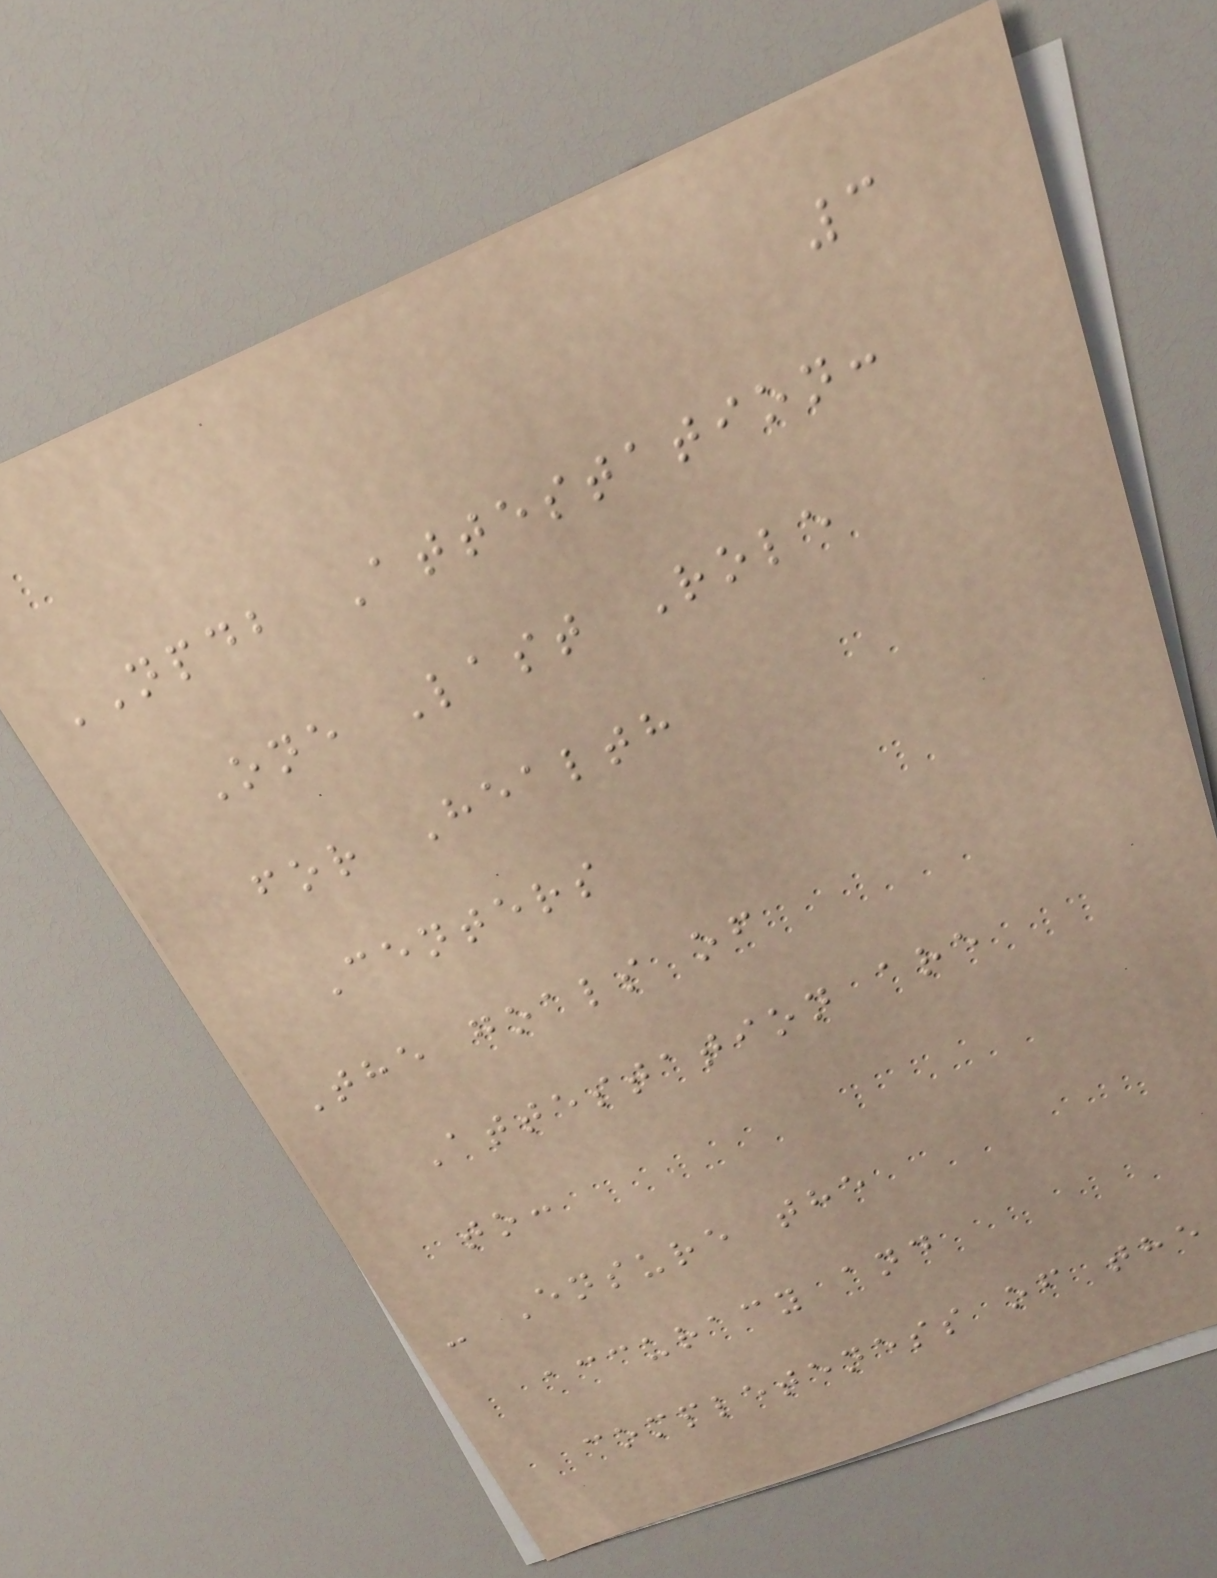3
NPDB Attestation:
One Last Role
for Health
Centers
The goals of
Attestation are
to:
- Ensure the
accuracy and
completeness of the
